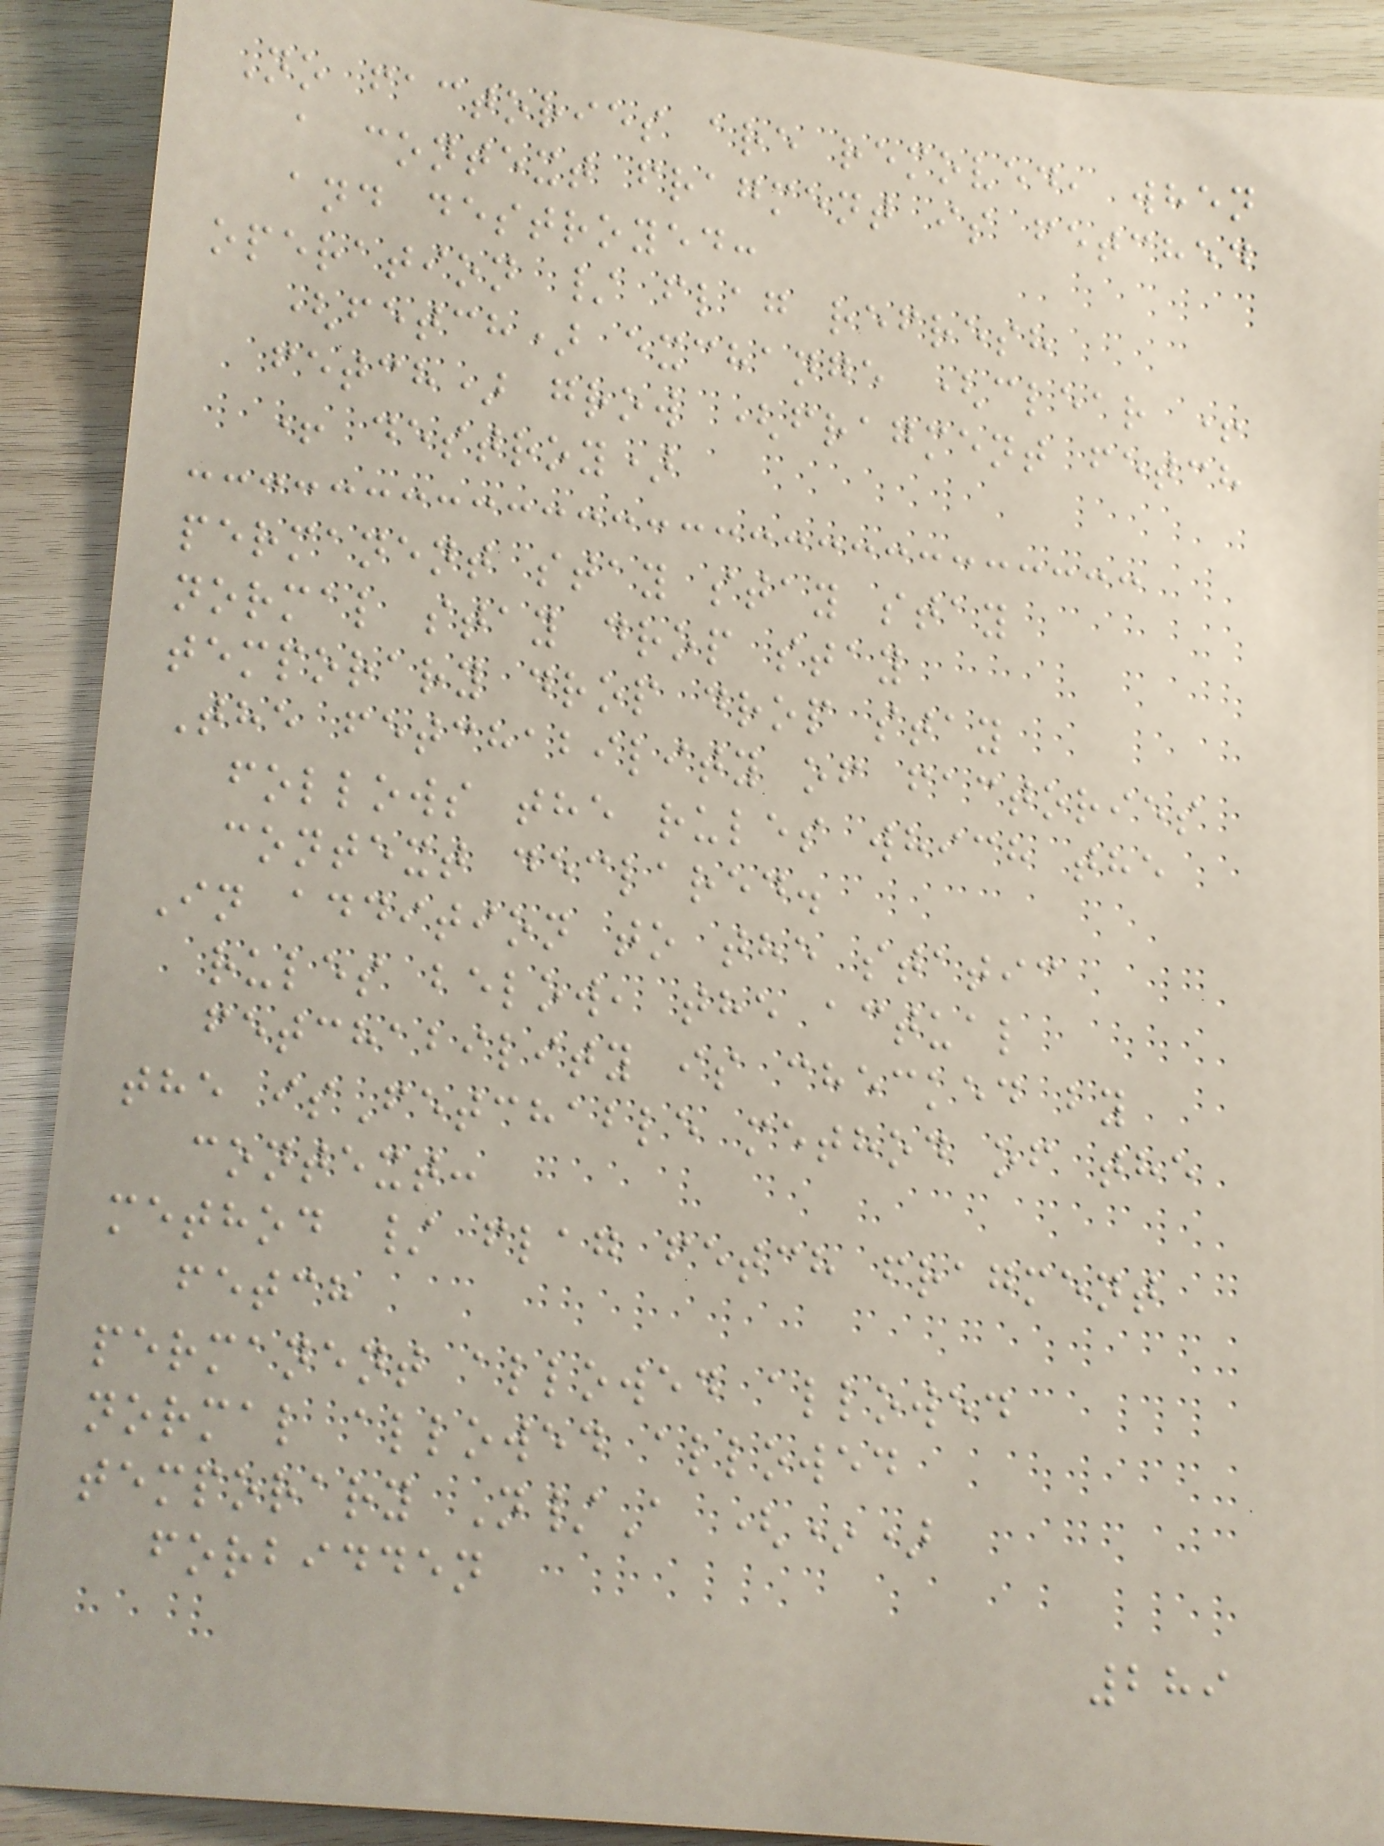No factories are removed, when
a context fragment is fetched
and destroyed:
operation / flag refresh
(fetch) exchange (clear +
fetch) grow (fragment fetch
+ destroy)
permanent stay stay stay
normal stay drop stay
temporary drop drop stay
The fetchability of factories
follows the rules which the
context declared.
In addition to the static
rules below, the actual
fetchability is checked by
the isFetchable method of the
context:
method / flag fetch fragment
fetch
permanent allowed allowed
normal allowed allowed
temporary N/A (*)
forbidden
289
